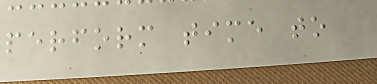perform time to
